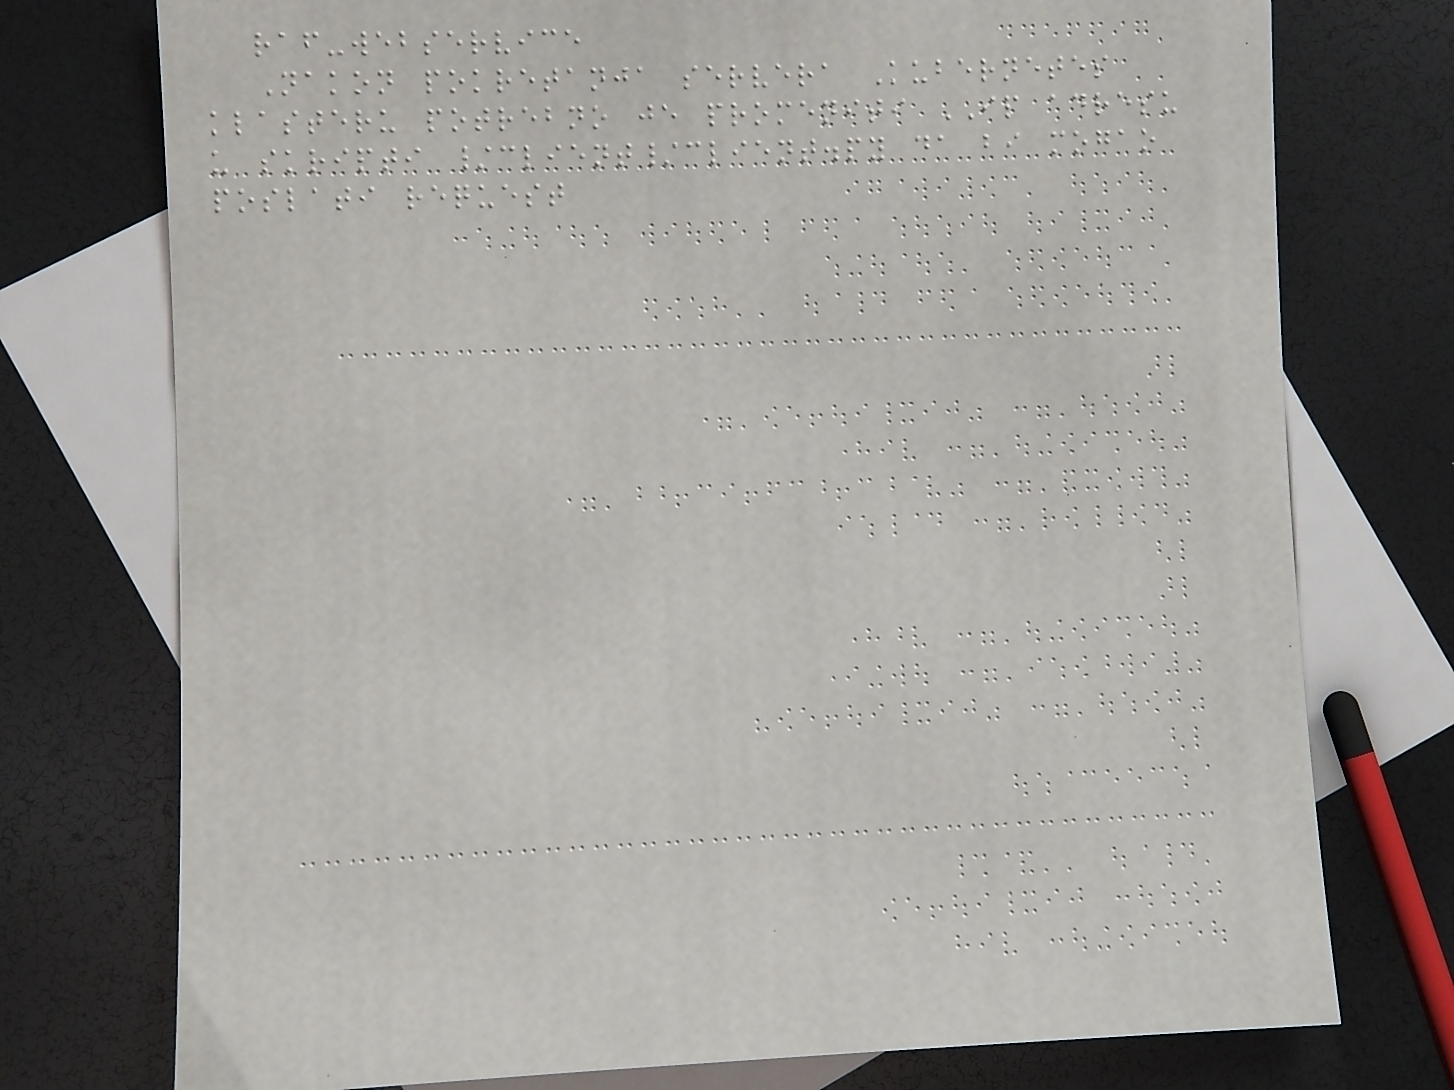raf-webservice
Nakon pokretanja servera Kubernetes
klasteru potrebno je promeniti IP adresu
u skripti /client/client.py da bi mogao
poslati request
